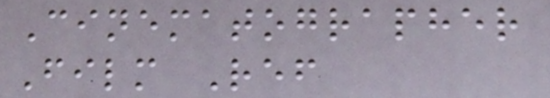Cinematographer
Film Ref
